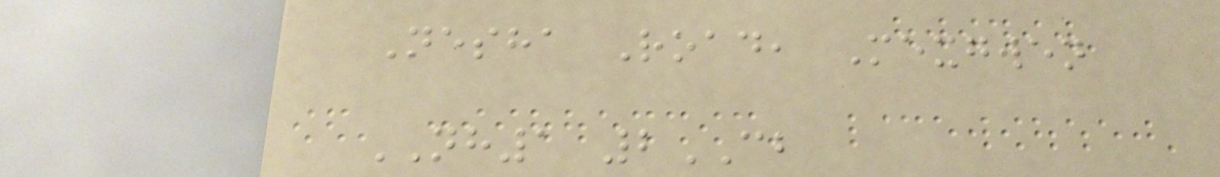Nesha Road, Mexgwen
NH1 2CB
